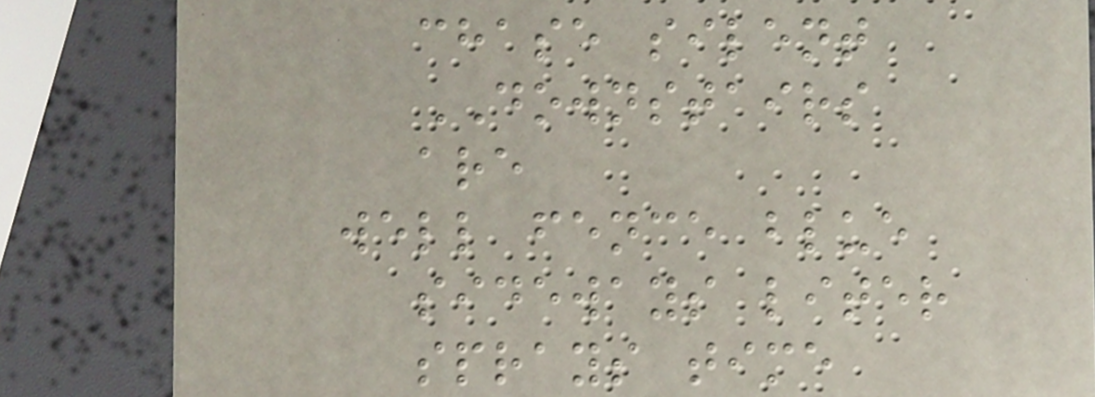chase silent
DOWNSTAIRS
are
well fence blue
sideways liter
sprays time
